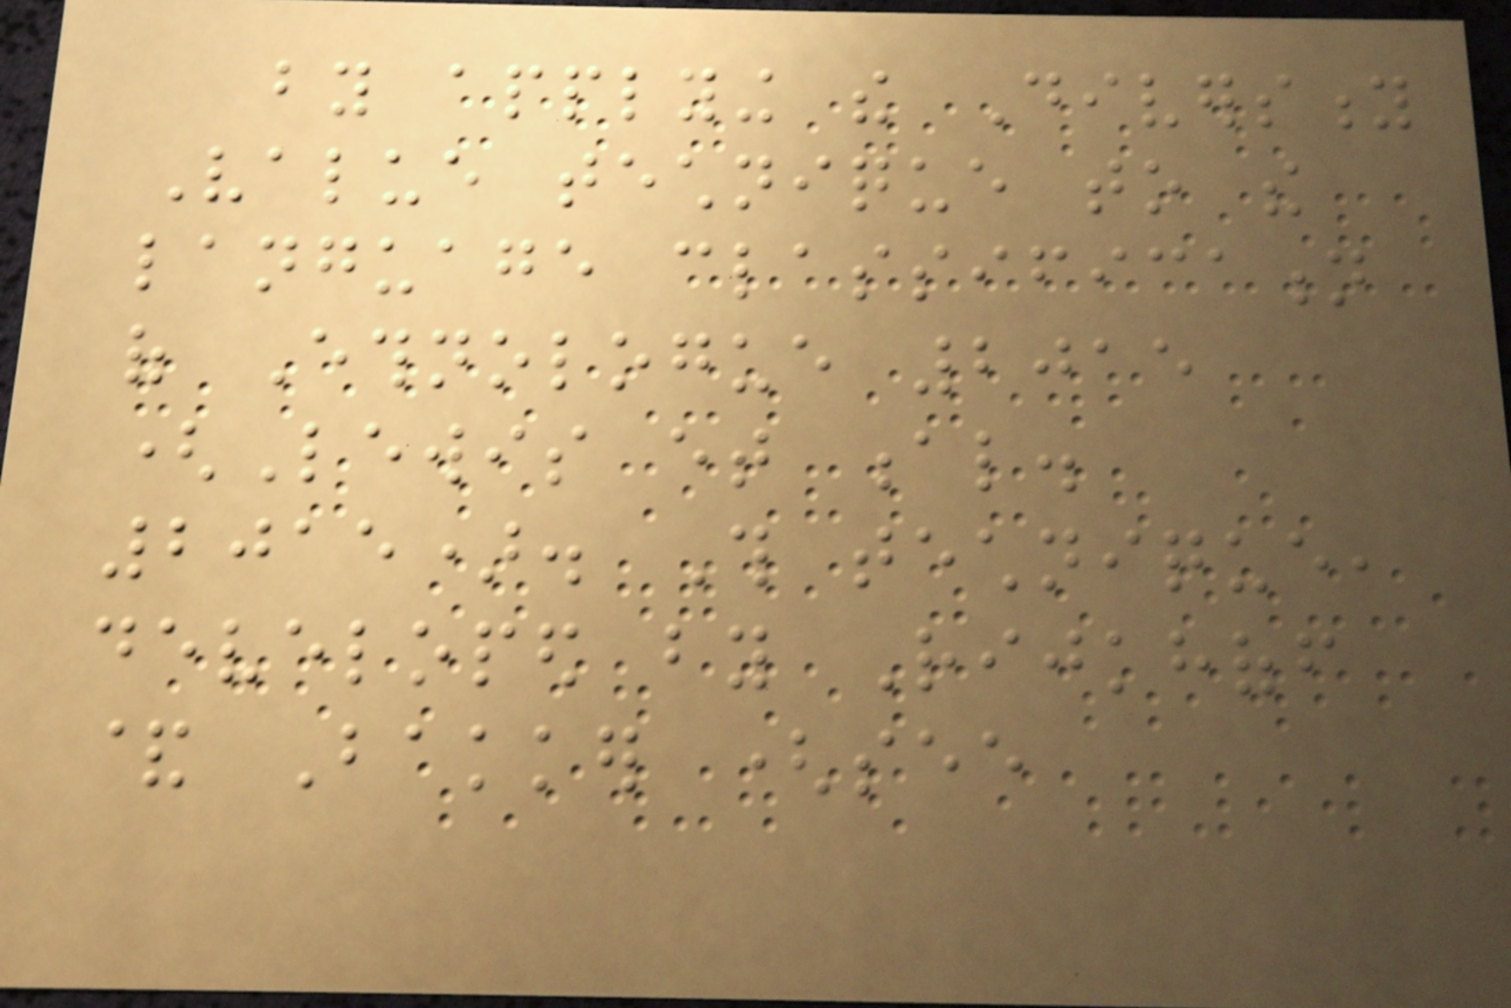by applying the Diversity
Value technique to the
language classification
of Ethnologue 2015
(Lewis et al.
2015). This technique,
developed by Rijkhoff
& Bakker (see
